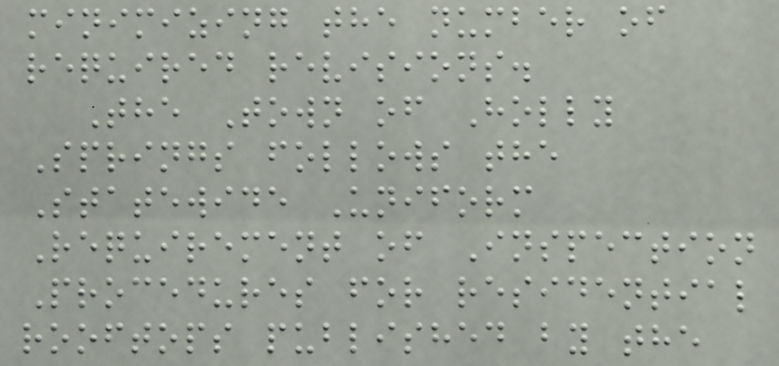minimizing the number of
required revisions.
The Town of Holly
Springs follows the
Statewide Uniform
Requirement of Inspection
Procedures for residential
rooftops published by the
